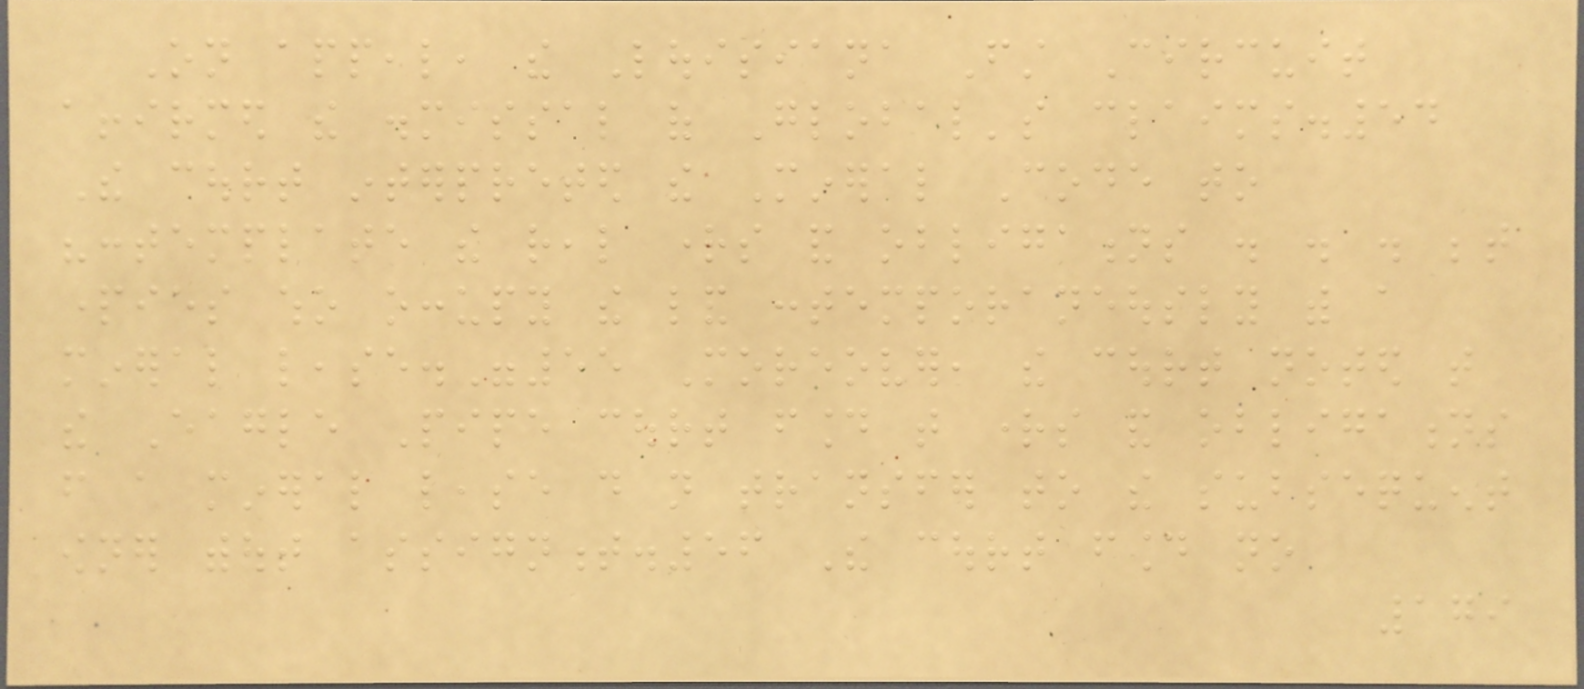On appeal, the Louisiana First Circuit
affirmed the dismissal of Global's claims.54
The court interpreted the Mineral Code to
"contemplate the real rights and obligations . . . between
parties who occupy the land contemporaneously with a
mineral lease."55 Moreover, the court noted that
the Eagle Pipe court found that rights and obligations
from a mineral lease do not transfer to the subsequent
owner without assignment.56 The court found no
179
